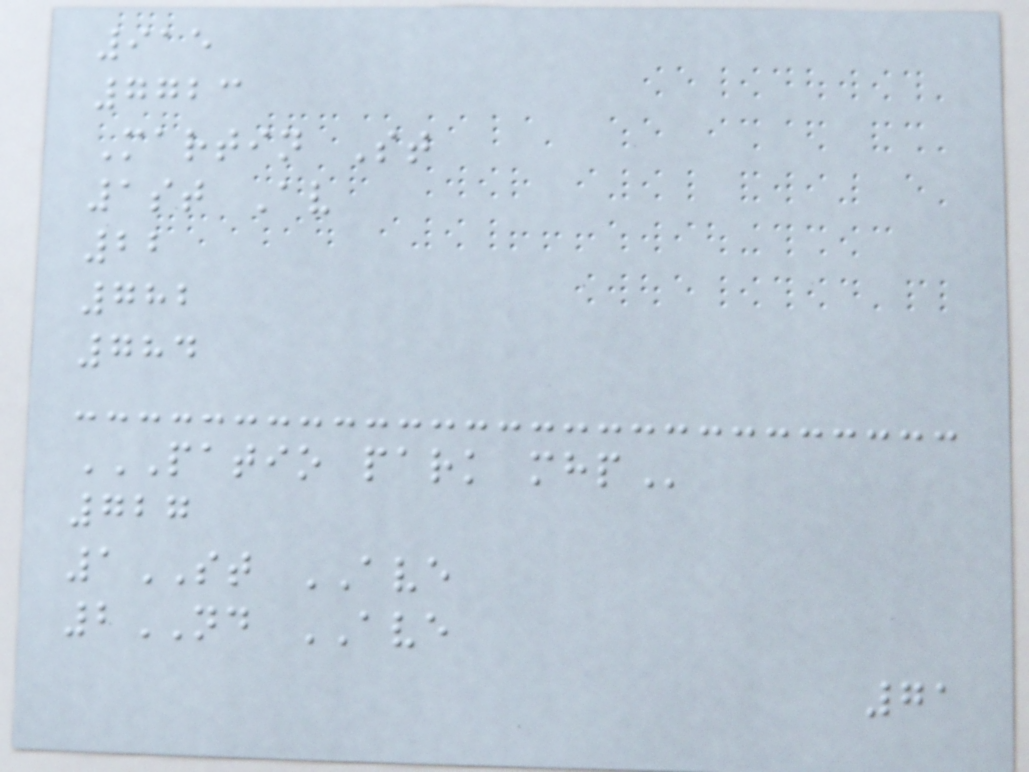915
7723
Martin St
1st Av
22
782
784
PATIO PARK MHP
727
1ST AVE
2ND AVE
71
